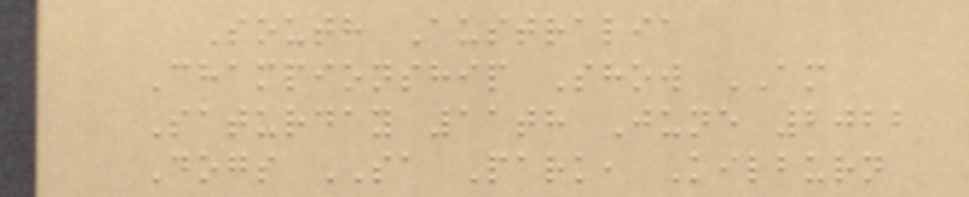South Australia
Championship Show AM
Saturday 11th June 2022
Dogs SA Park, Kilburn
